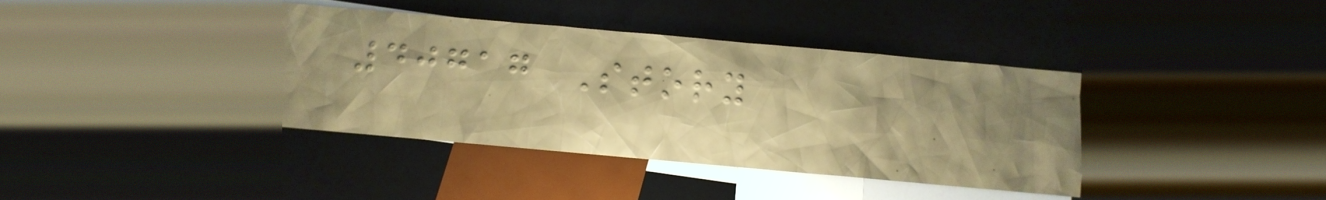40717 Story
